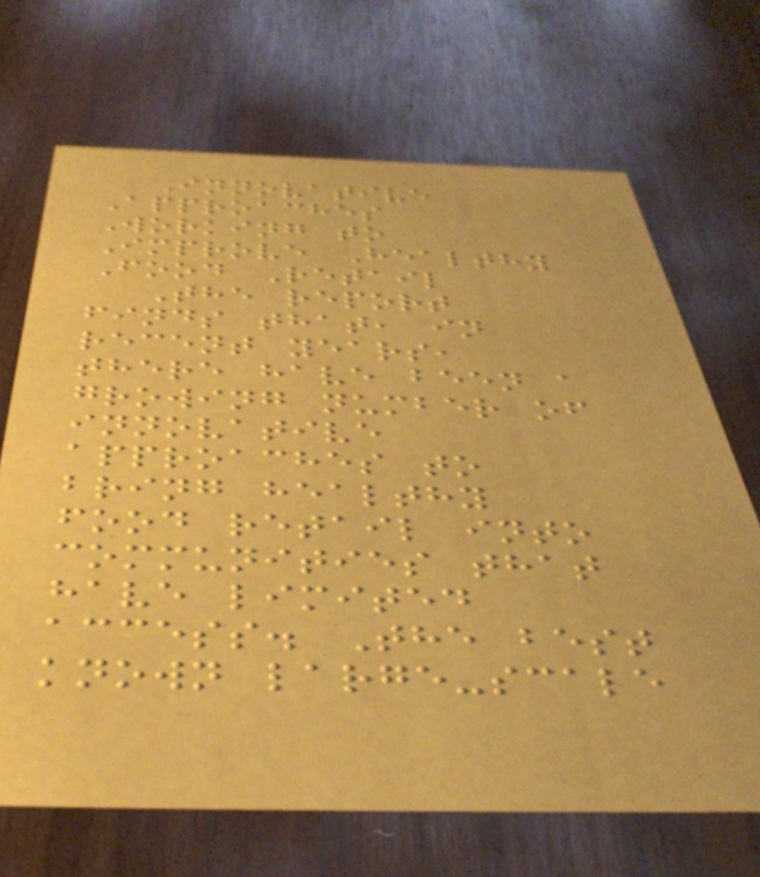Innovative
Approaches
Working to
Improve Healthy
Food Retail
The report
finds that, in
recent years,
there have been a
growing number of
innovative
approaches to
bring healthy
food retail into
communities that
have limited
access. The best
known large-scale
